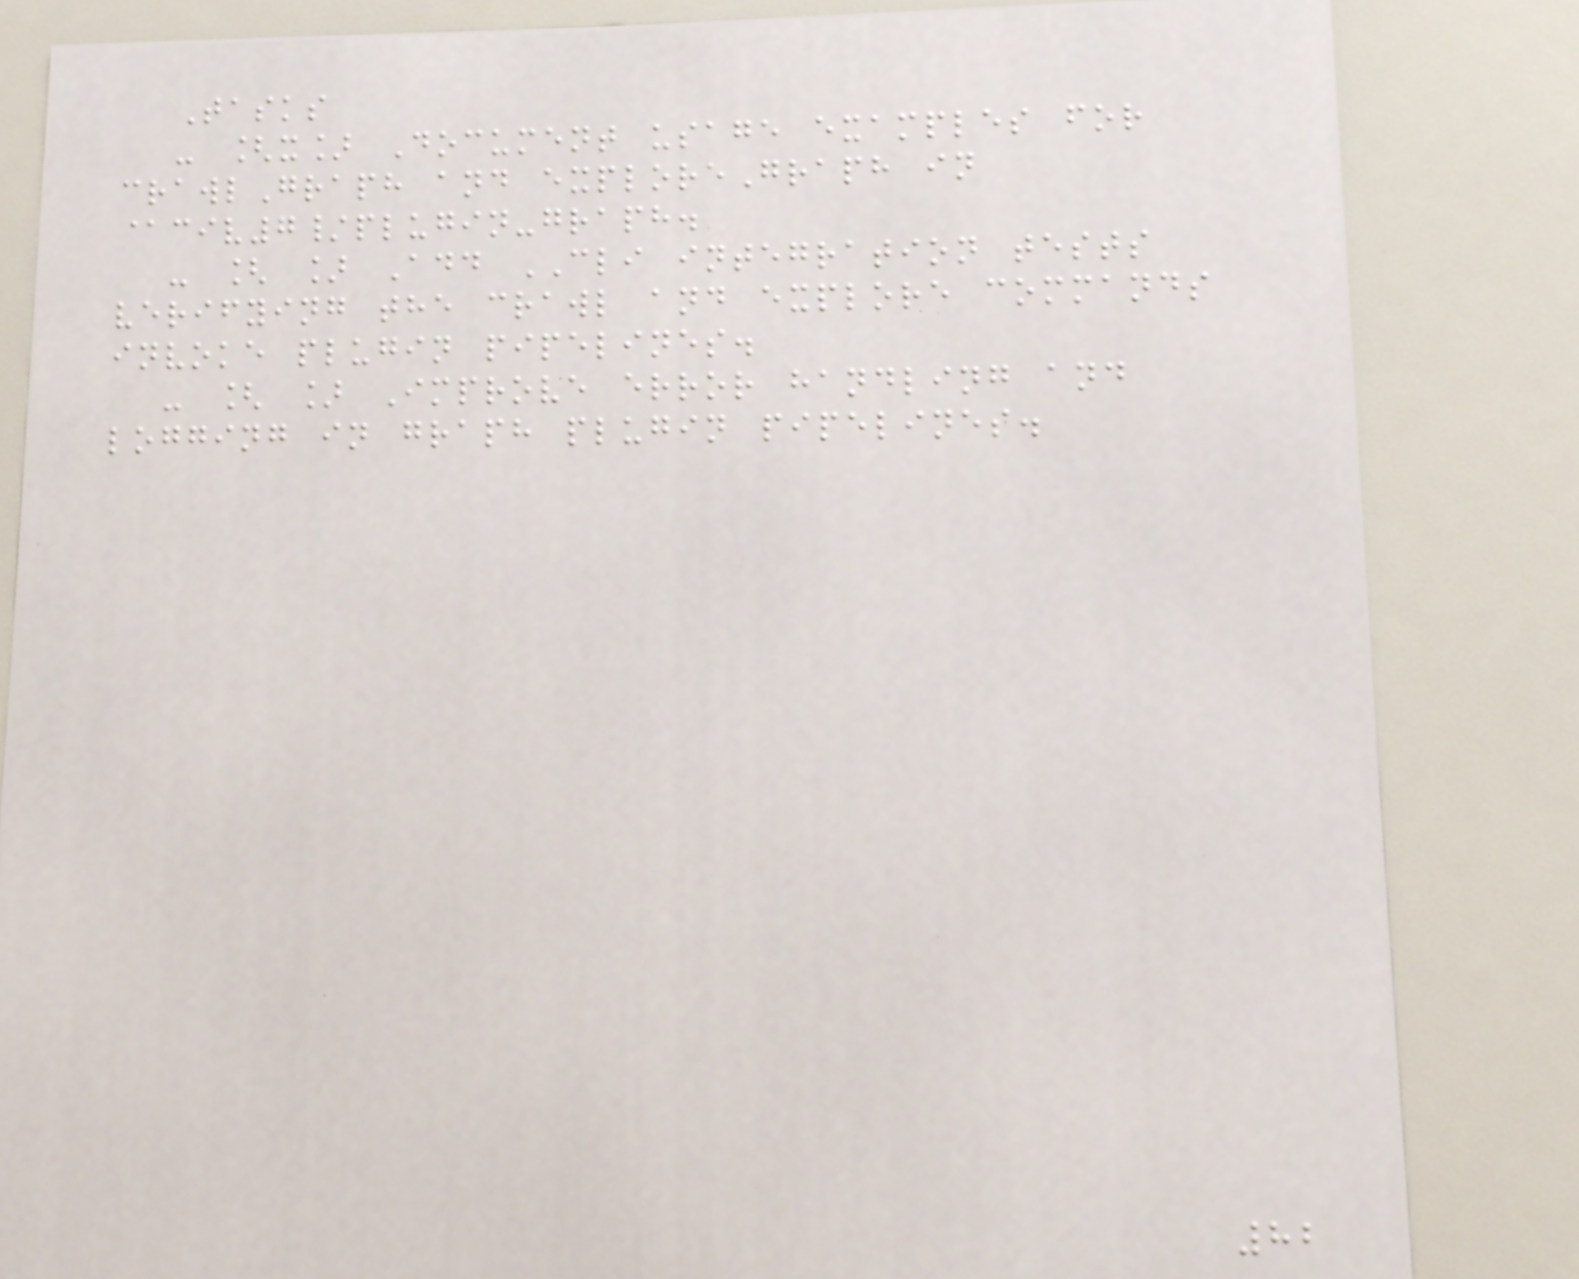Tasks
- [x] Document usage examples for
crawlGraph and exploreGraph in
@civ7/plugin-graph.
- [ ] Add CLI integration tests
verifying the crawl and explore commands
invoke plugin pipelines.
- [ ] Improve error handling and
logging in graph plugin pipelines.
82
